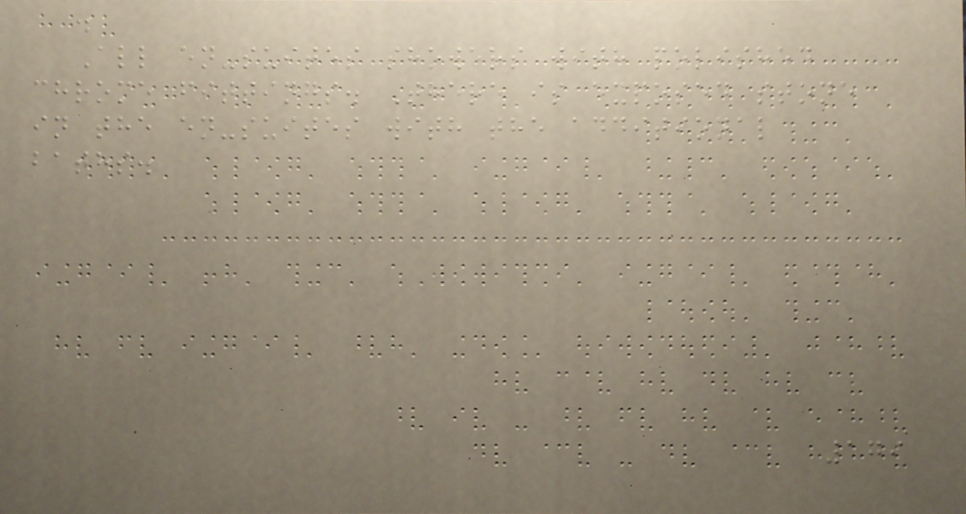.
All en-suites showers with polished
chrome fittings. There is exposed stone
in the en-suites with the additional
baths.
179
